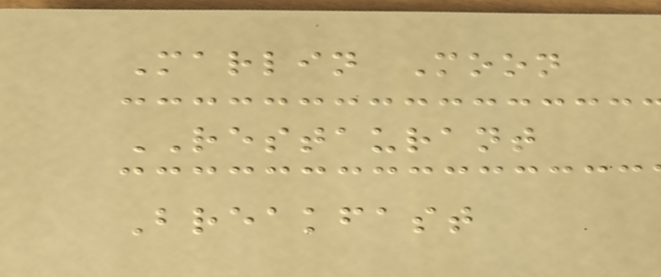Marlin Moon
RESTAURANT
Breakfast
